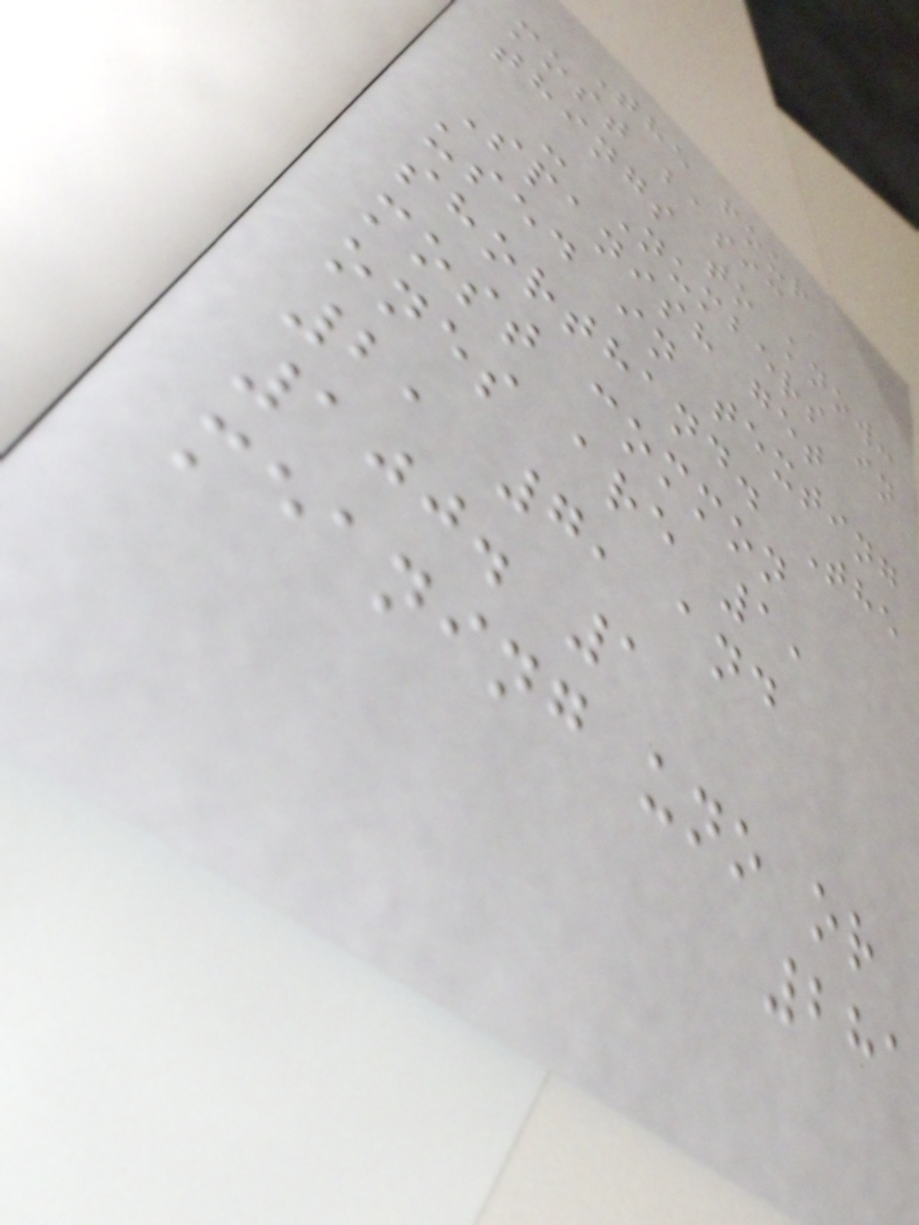The four
most basic
things to know:
- Numbers in
Spanish get
used in texting
shorthand. The
most common
ones are 1,
2, 7, and
100. 1
meaning uno or
281
